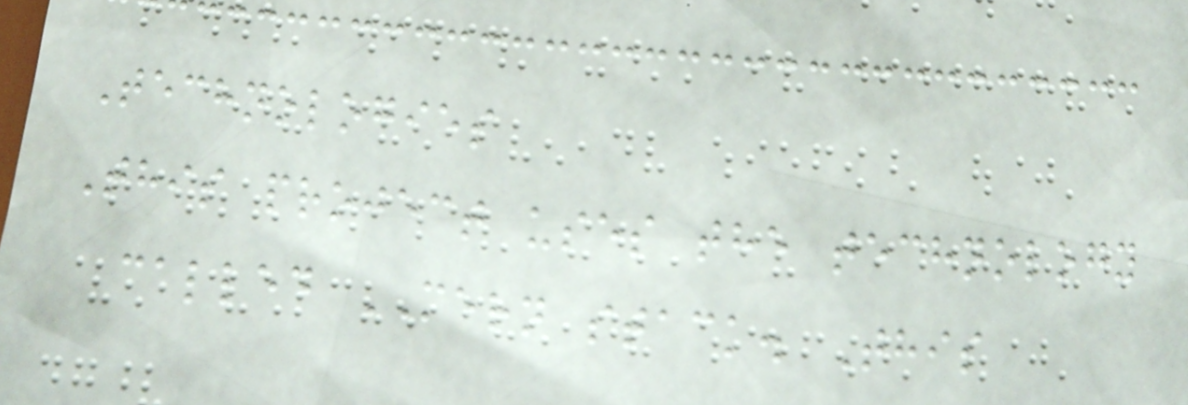Technologies
This project uses the technology
called MERN stack. This
